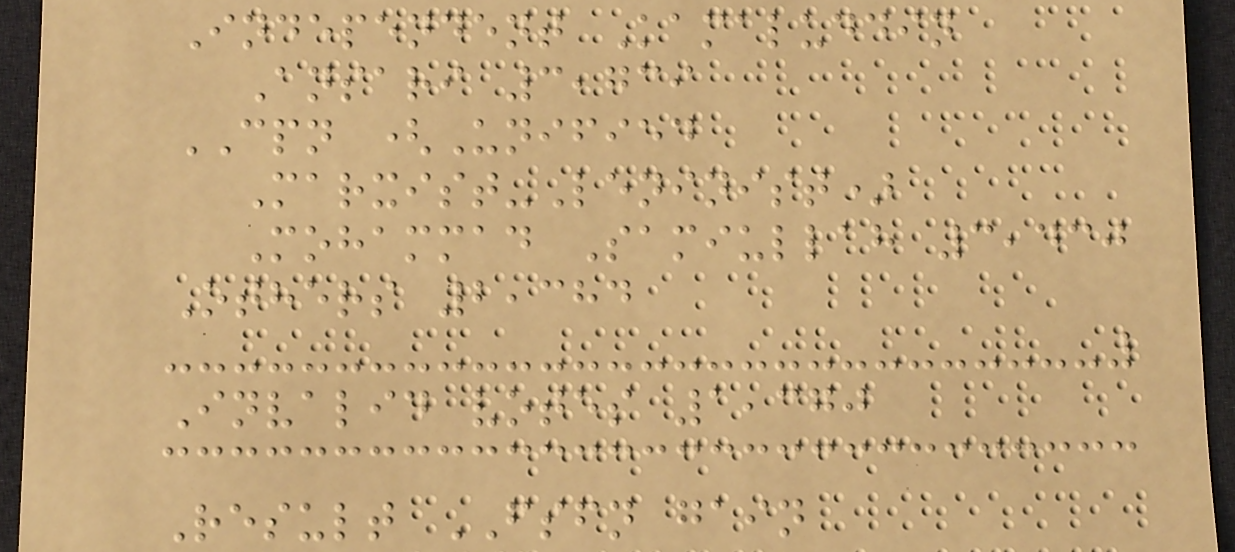Independent Kamaluddin
Ansari 3,739
CPN (Unified
Marxist-Leninist)
Mohammad Samiullah 3,430
Others 2,384
Invalid votes 1,370
Result FSFN gain
